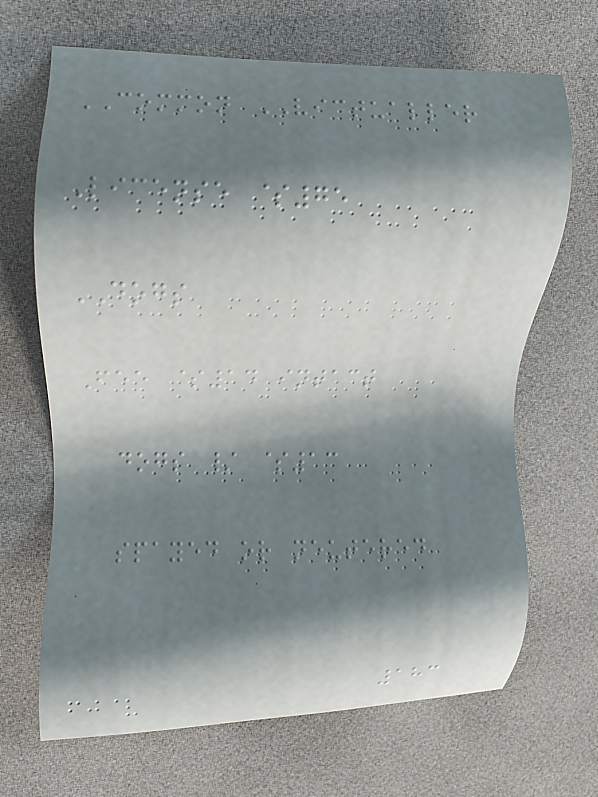COMMON VICTUALLER
License $75
DOGS
Fee $14 intact
dogs / $13
spayed or neutered
183
